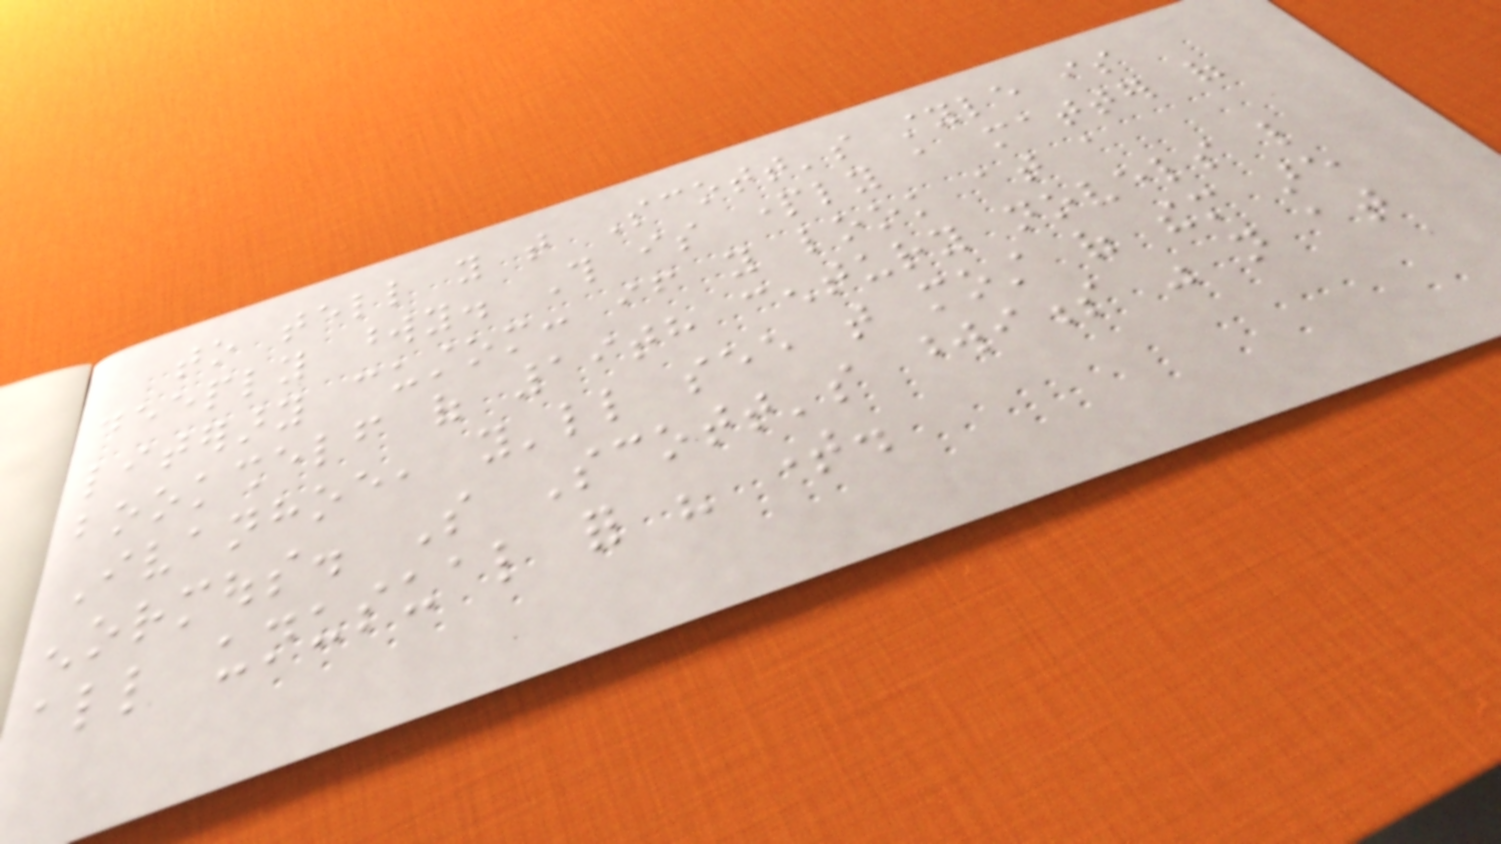to tell you that Scott's style is
deeply wordy. This is partly a matter of
literary custom: if you look at a
bookshelf of 19th century novels like
Ivanhoe, you'll see that most of them are
enormous. So Scott's wordiness was not at
all unusual for his time.
